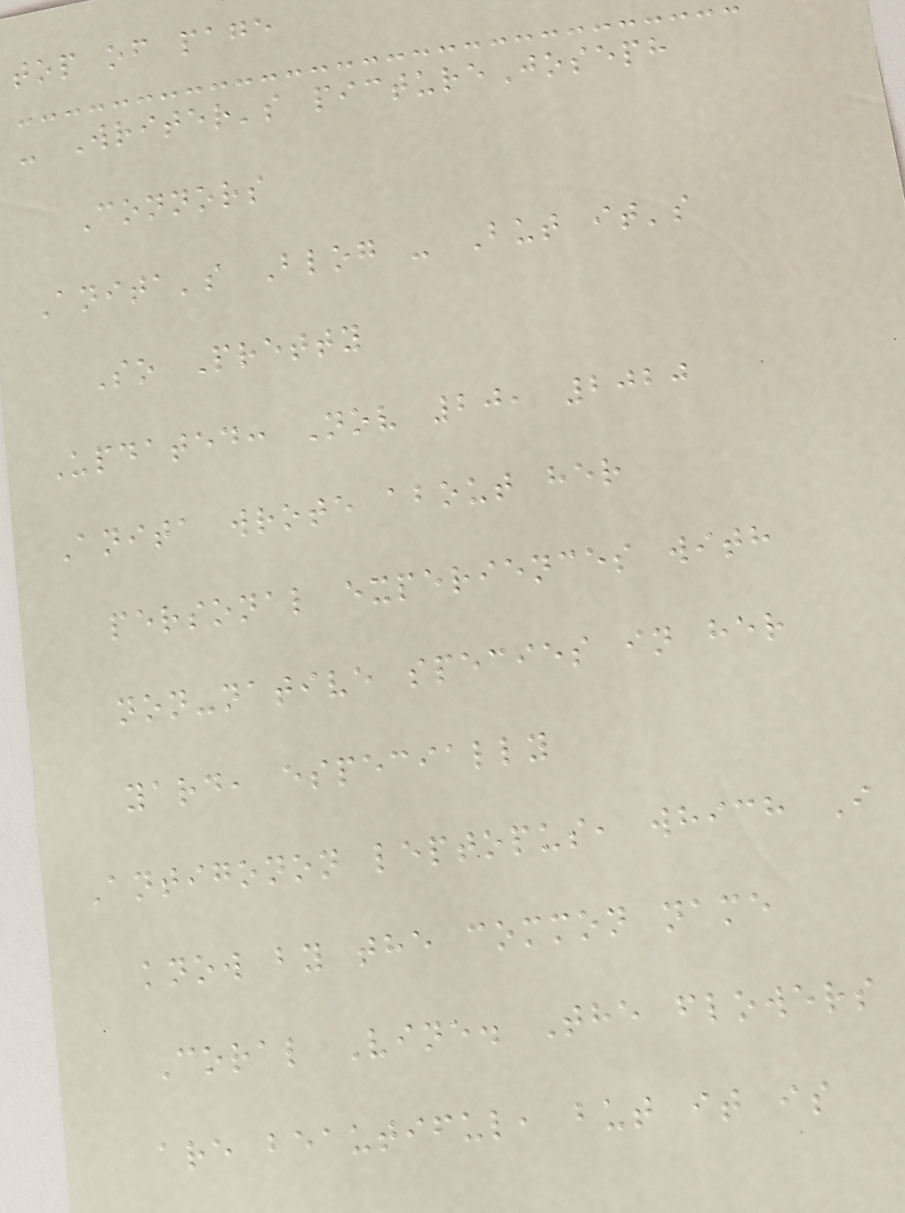top of page
- Writer's pictureJoseph
Connors
Anita's Blog - But it's
So Pretty
Updated: Nov 20, 2020
Anita wrote about her
personal experiences with
non-native species in her
yard, especially
Antigonon leptopus, which I
know by the common name
Coral Vine. The flowers
are beautiful, but it is
